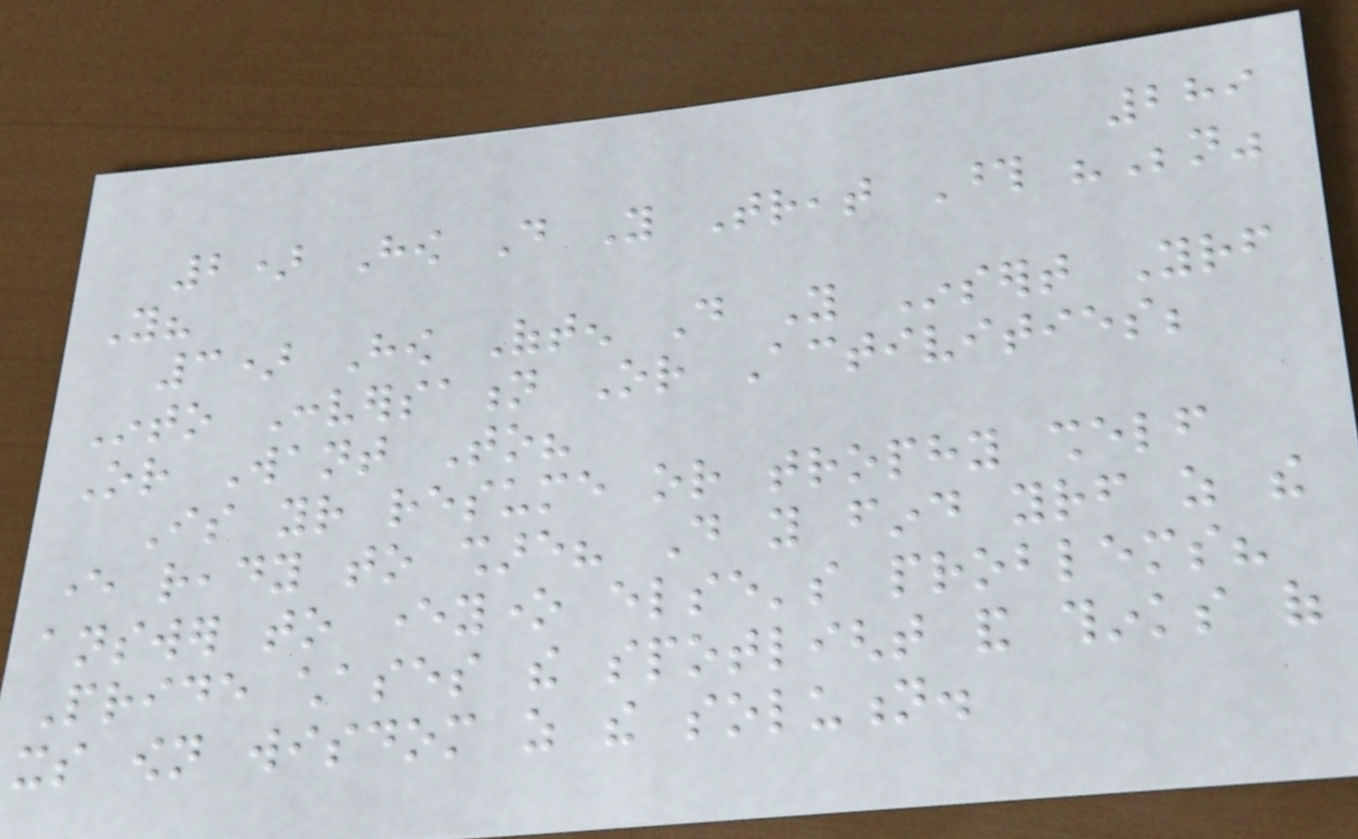289
2) How Do You Treat Those "Beneath"
You?
3) How Often Do You Insert Yourself
Into Conversation Or Activities;
Or Want To?
Is your resume or trophy shelf
ever ready to share? Do you find yourself as the
answer to everyone else's problems?
Pride chases the spotlight and thinks of
its own wisdom as the solution.
